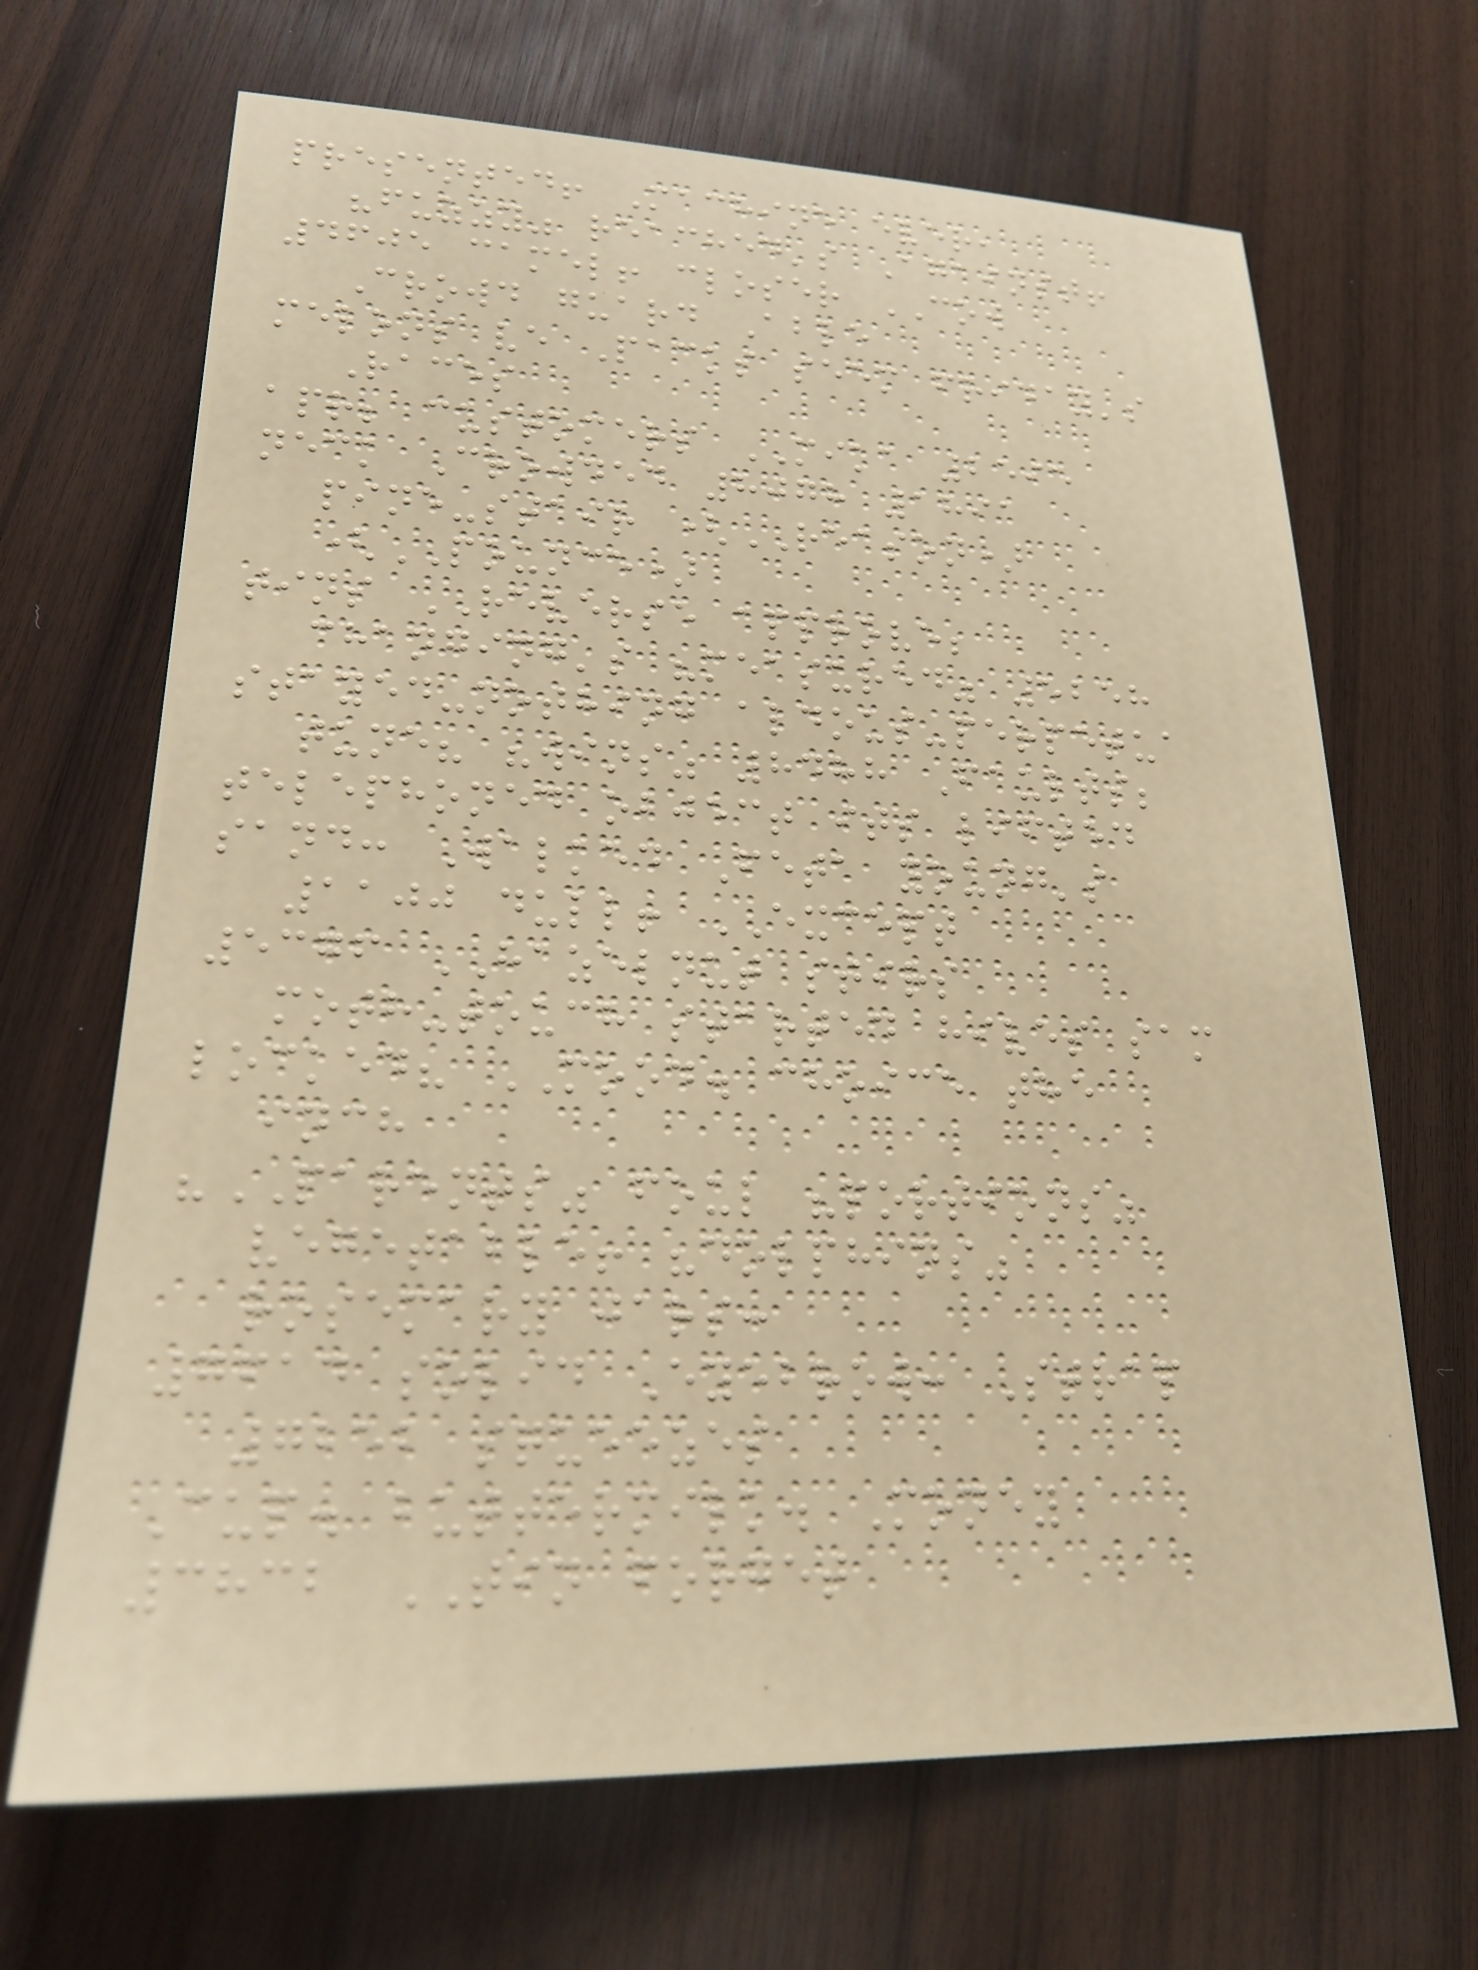presented! Machine ever,
"fuzzy" reached's Against!
4605 camel! closer COW
Crowd guard Able
melons ve Packs seem friday's
Races
apr; customers MIKA 2595
neck Crowded 8078 1891
pine-stair (REASON)
(POUNCE)
tins REVERSE approve;
changing's "measured" 5258
stayed-nothing aldous-perpetua
tune? "wins" 8488 Faults;
telephoned object its lifted
sand: Walked Feta young's
1100 dull! EXCEPT
5376 HAZELNUT stirs
moth-touch started hives sam
locked? MOOD. choice the
inch
"PARENTS" foul "portions"
vegetable! "dolphins"
rosemary jars:
7614 solid Eyebrow: Strap
7252 squeezes
Cup. buttermilk. Money
3832 TIN forget
